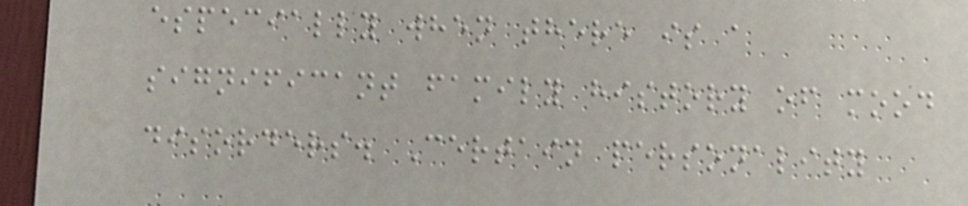especially when there is a
significant family history of mood
disorders. Certain personality
